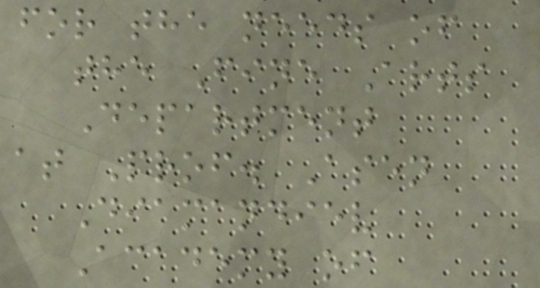for the needs of
the Fine Arts
Department
at Prof. Asen
Diamandiev
Academy of
